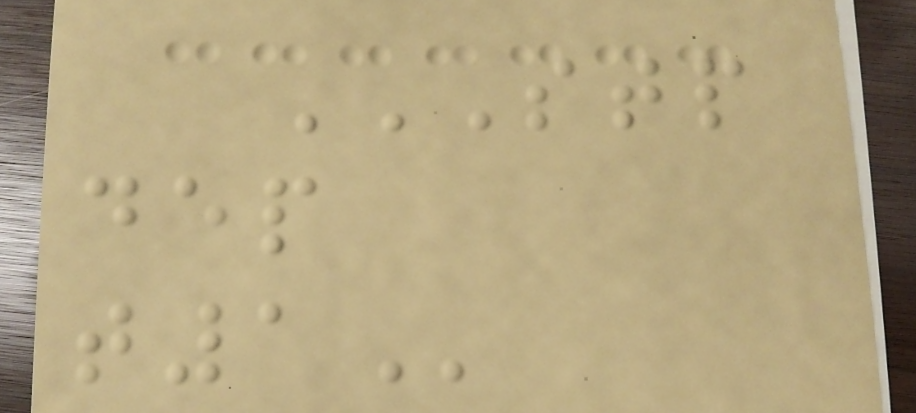STP
DEP
T1
